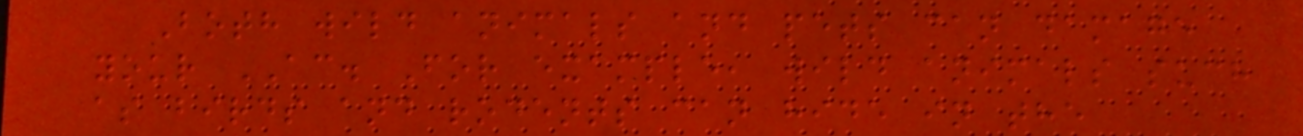Both wild animals and pets can damage
your AC. For example, wild animals such
as birds and rodents can hide in the
